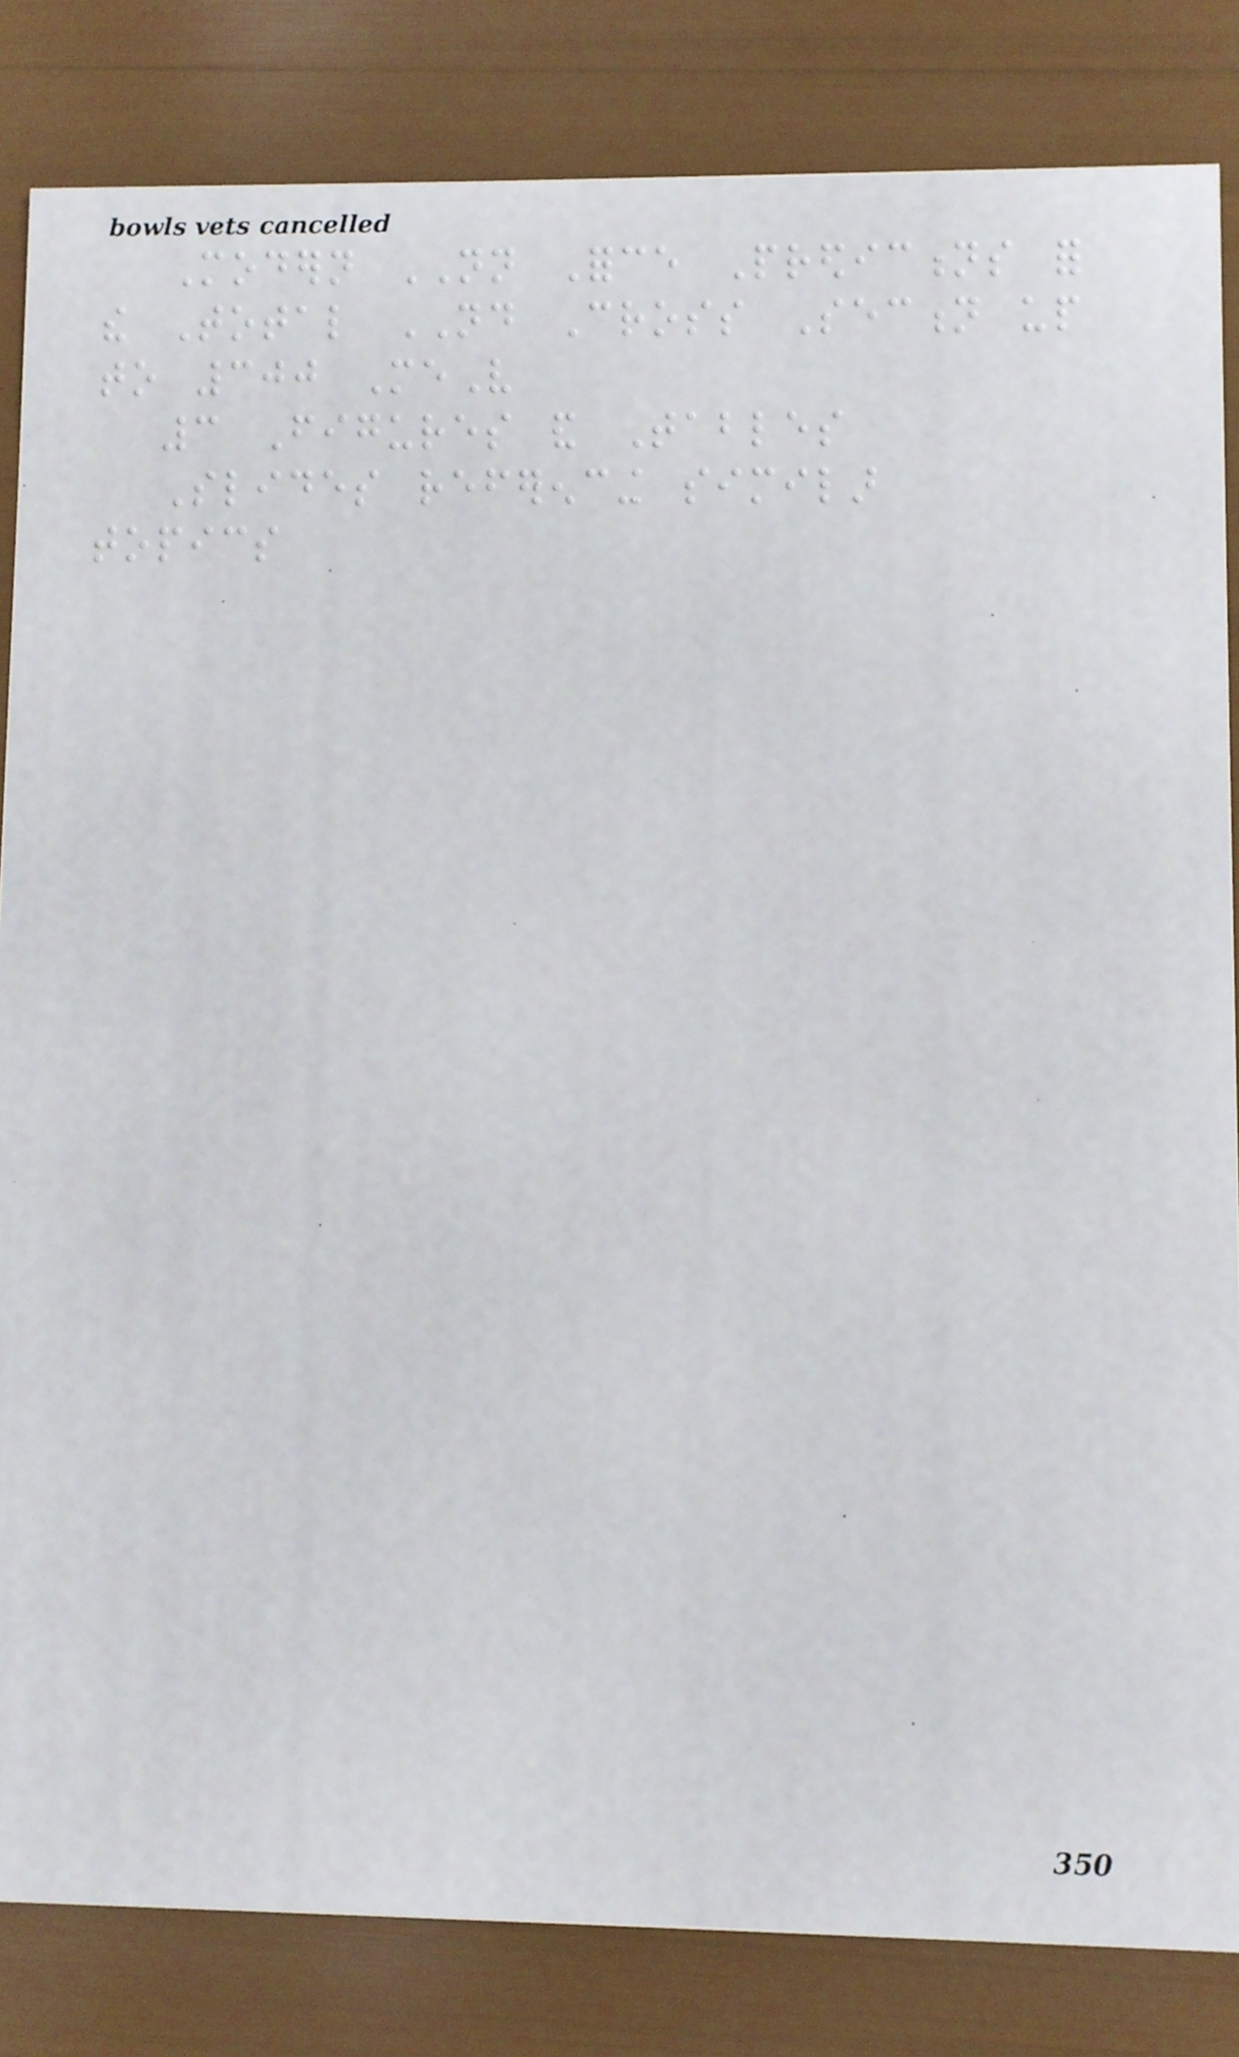Modern NN Force Predictions for
the Total ND Cross Section up
to 300 MeV
3 Figures and Tables
Slides referencing similar
topics
